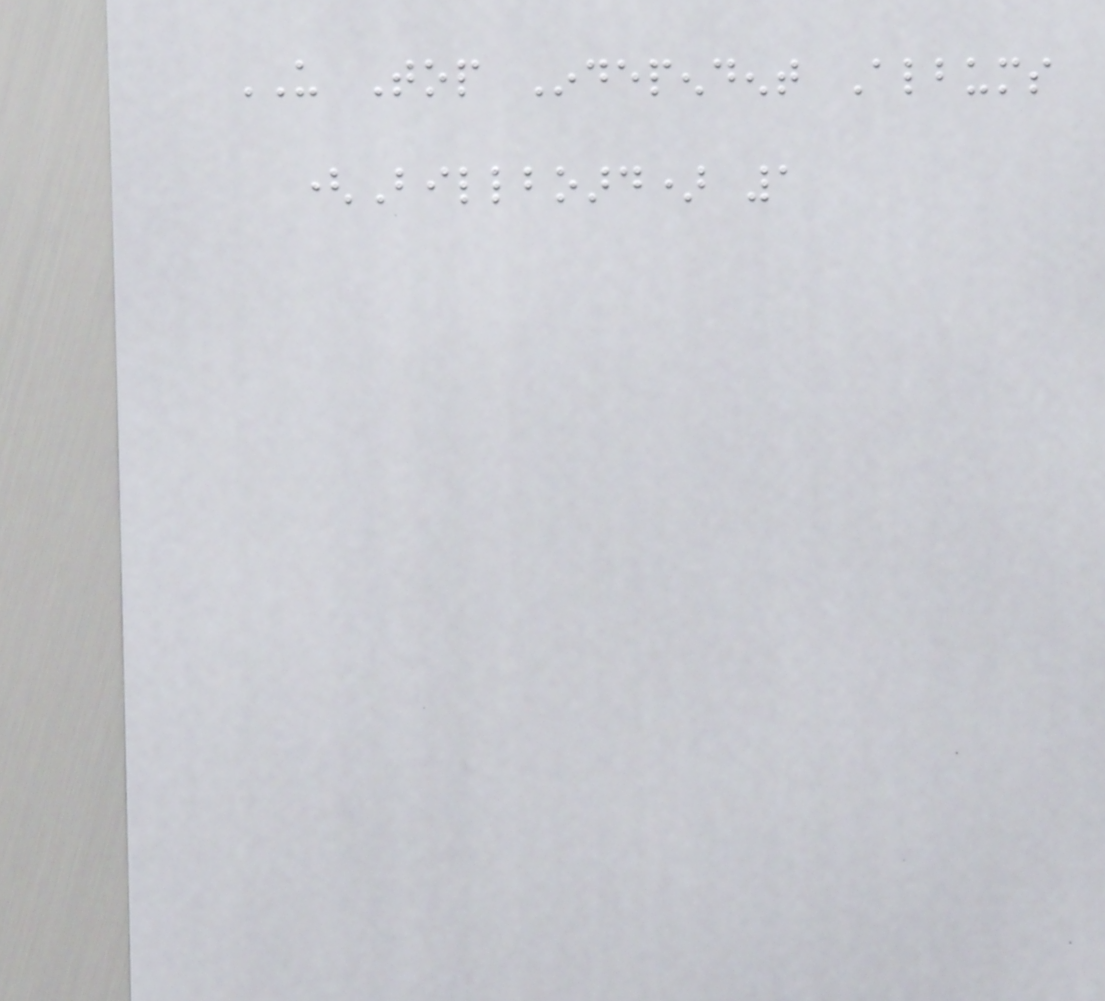US Top Independent Albums
(Billboard) 1
